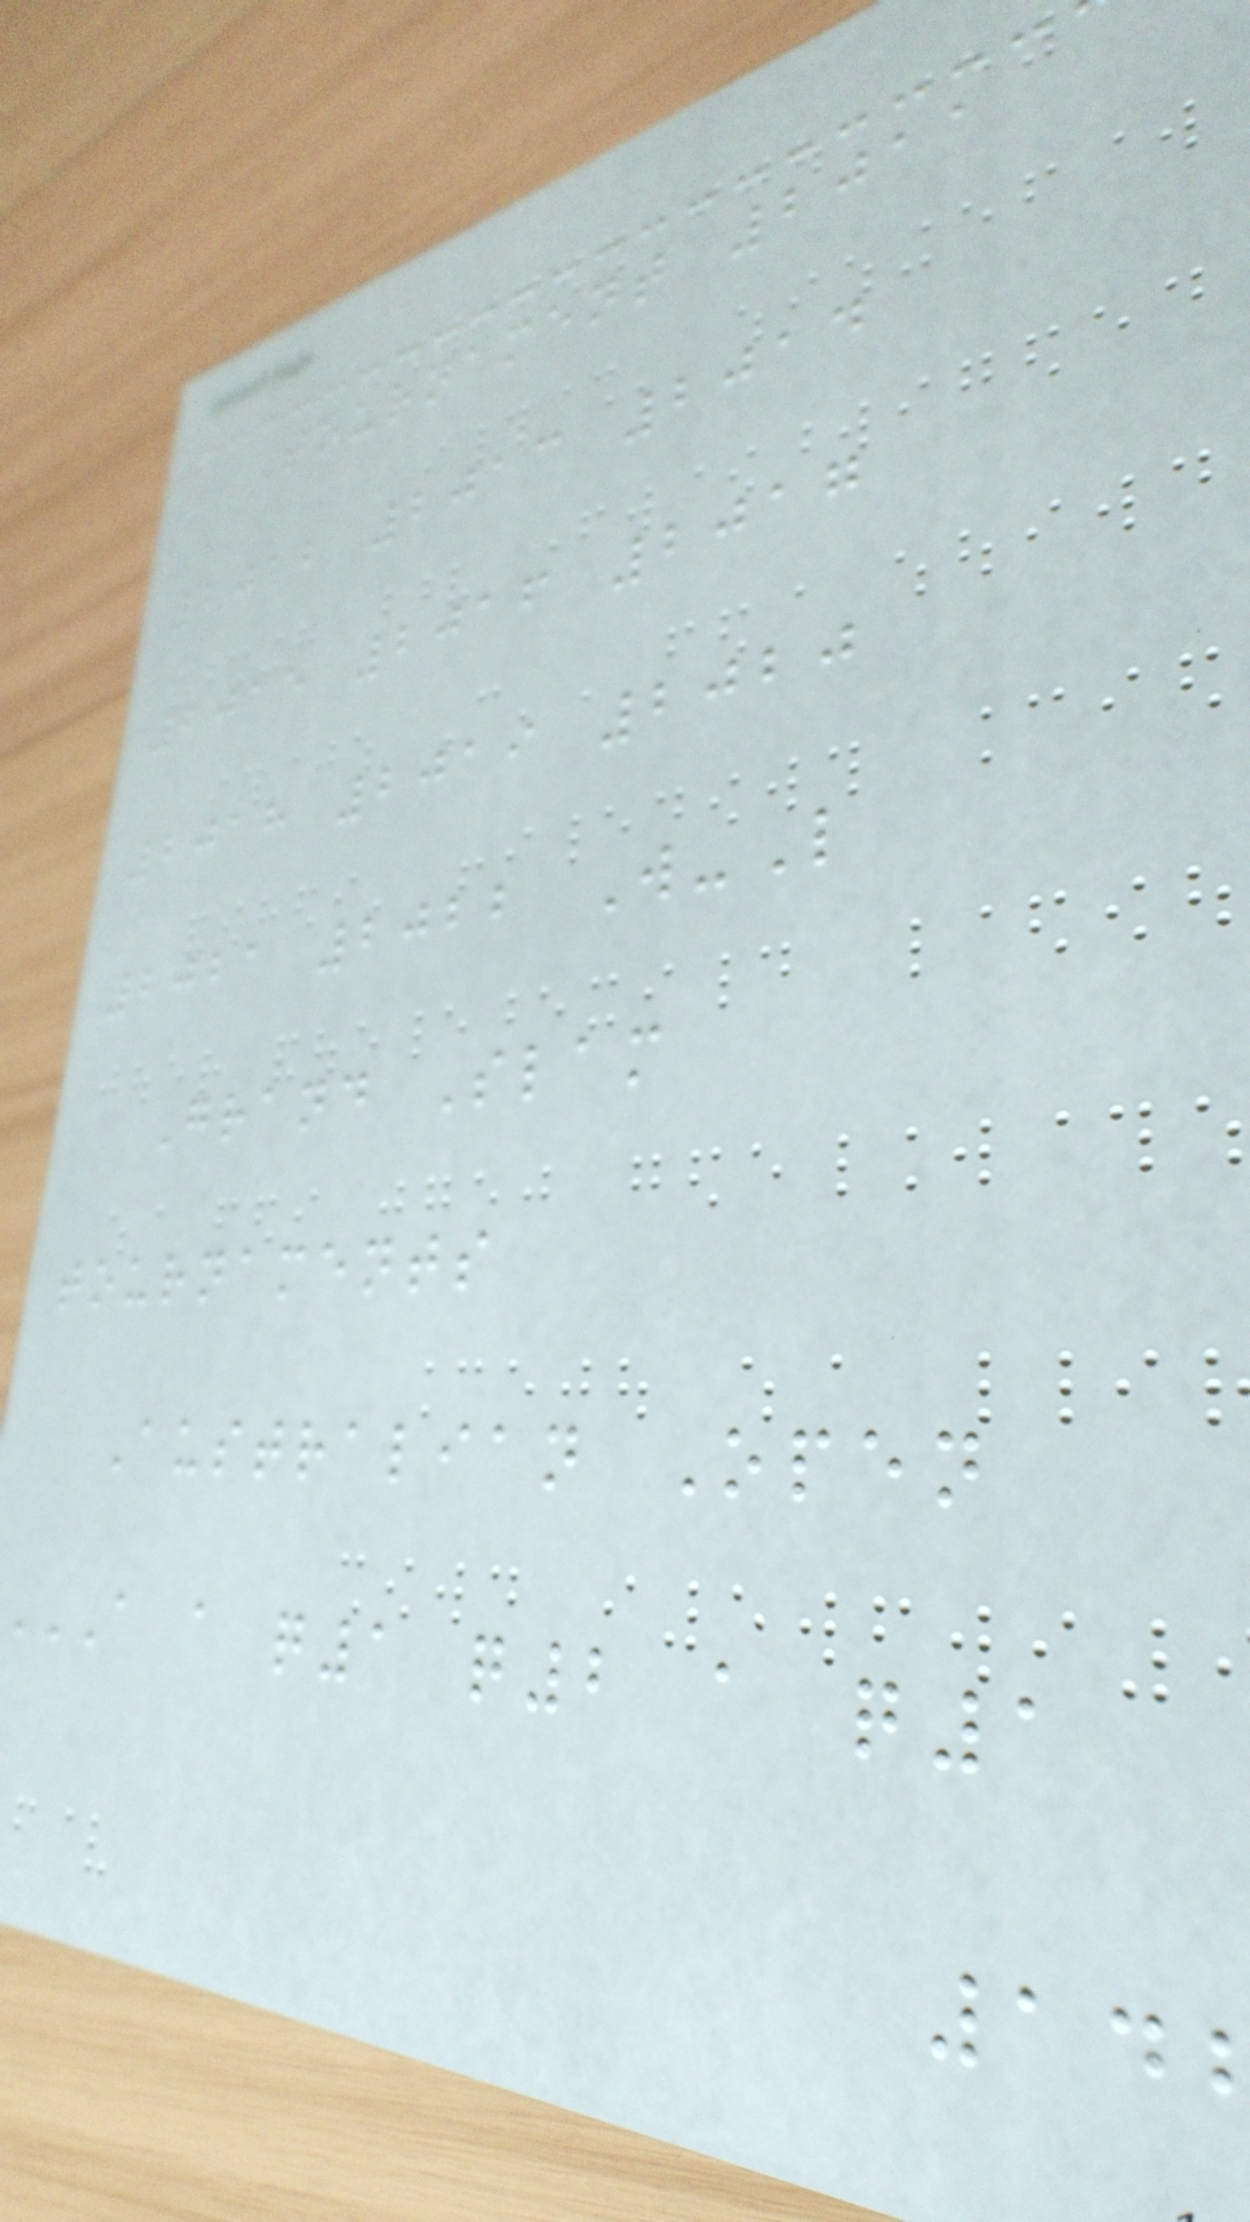Tournament 2011
2012 2013 2014
2015 2016 2017
2018 2019 2020
2021 2022 W-L
Grand Slam
tournaments
Australian Open
A A Q1 Q2 A Q1
